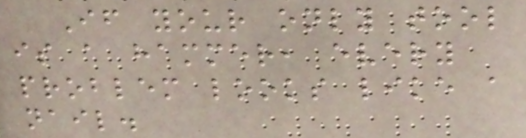If your only tool
is a hammer, every
problem looks like a
nail.
